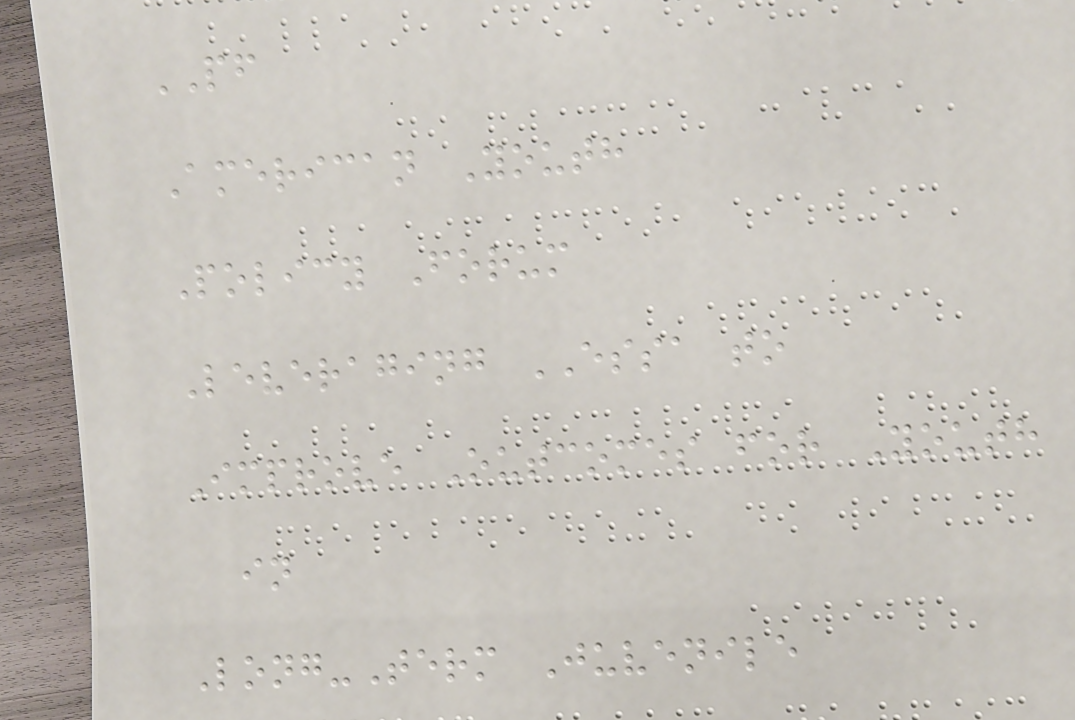PF
American Youth
Policy Forum
Leveraging ESSA to
Improve Outcomes for Youth
in
Long-Term Juvenile
